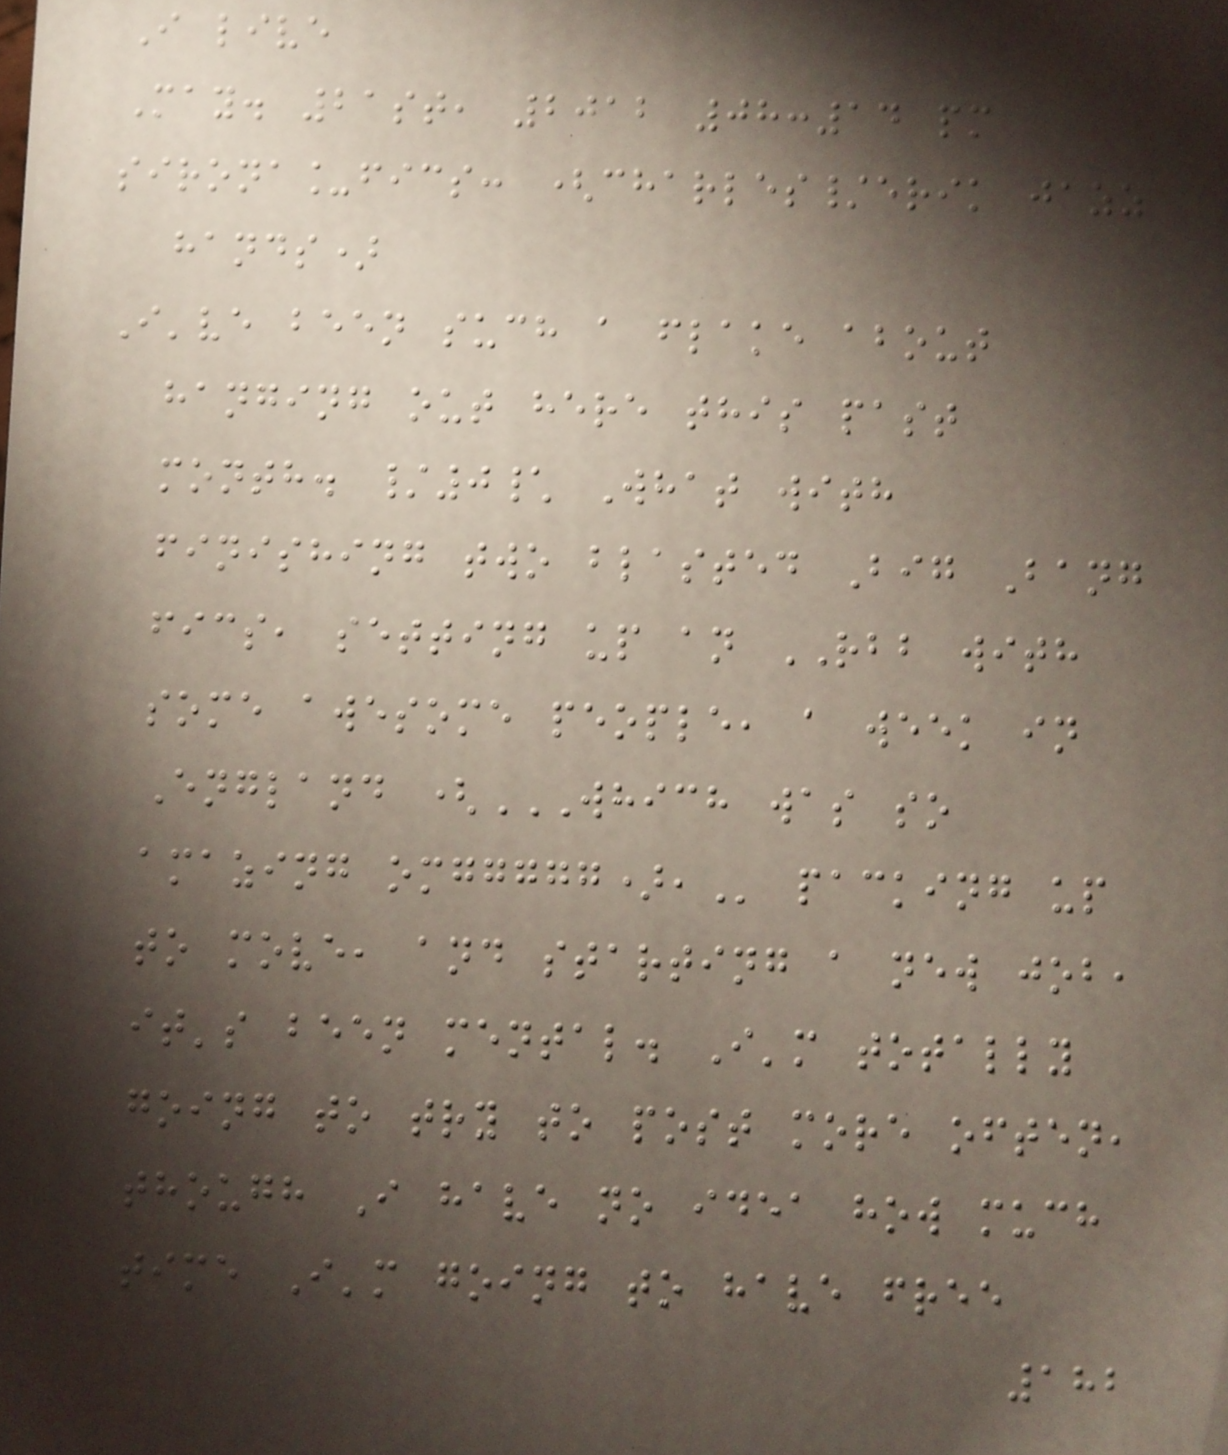I live
May. 21st, 2012 08:14 pm
sirona_fics: (charles/erik jazz
hands)
I've been such a flake about
hanging out here this past
month. /0\ What with
finishing two blasted Big Bang
fics, setting up an RBB with
some awesome people, a week in
England (WHICH WAS SO
AMAZING OMGGGGG), packing up
to move, and starting a new job,
it's been mental. I'm totally
going to try to post more often,
though I have no idea how much
time I'm going to have free
182
